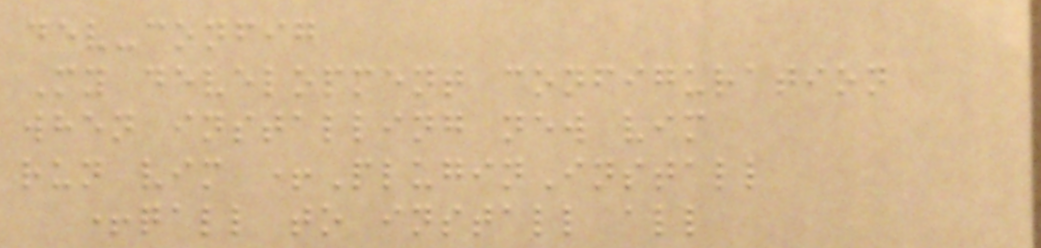dev-config
My development configuration
when installing new vim
run vim +PluginInstall
+qall to install all
